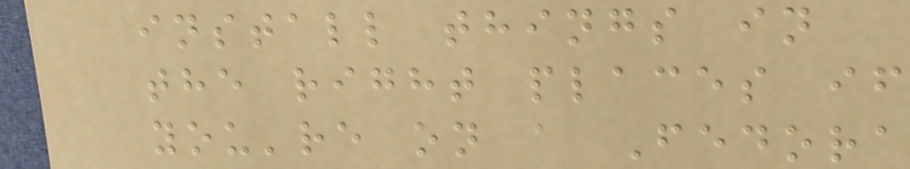install things in
the right places if
you're on a Fedora
